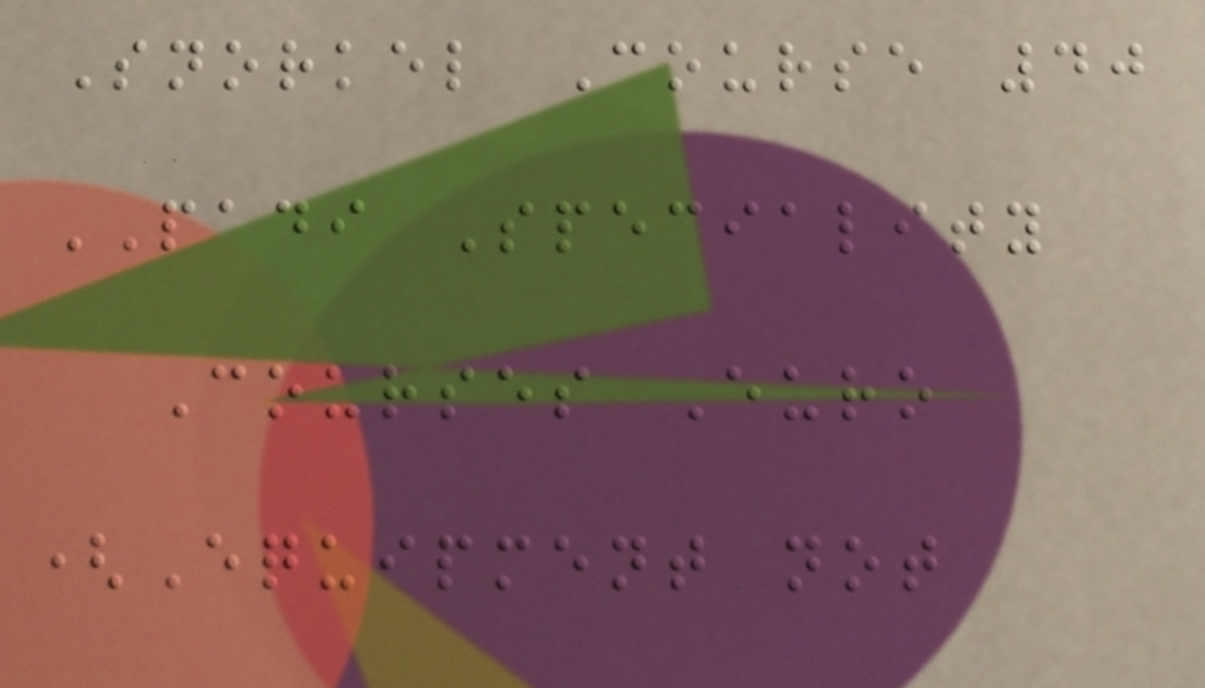Snorkel Course 40
PADI Speciality
Courses Euro
(Equipment not
